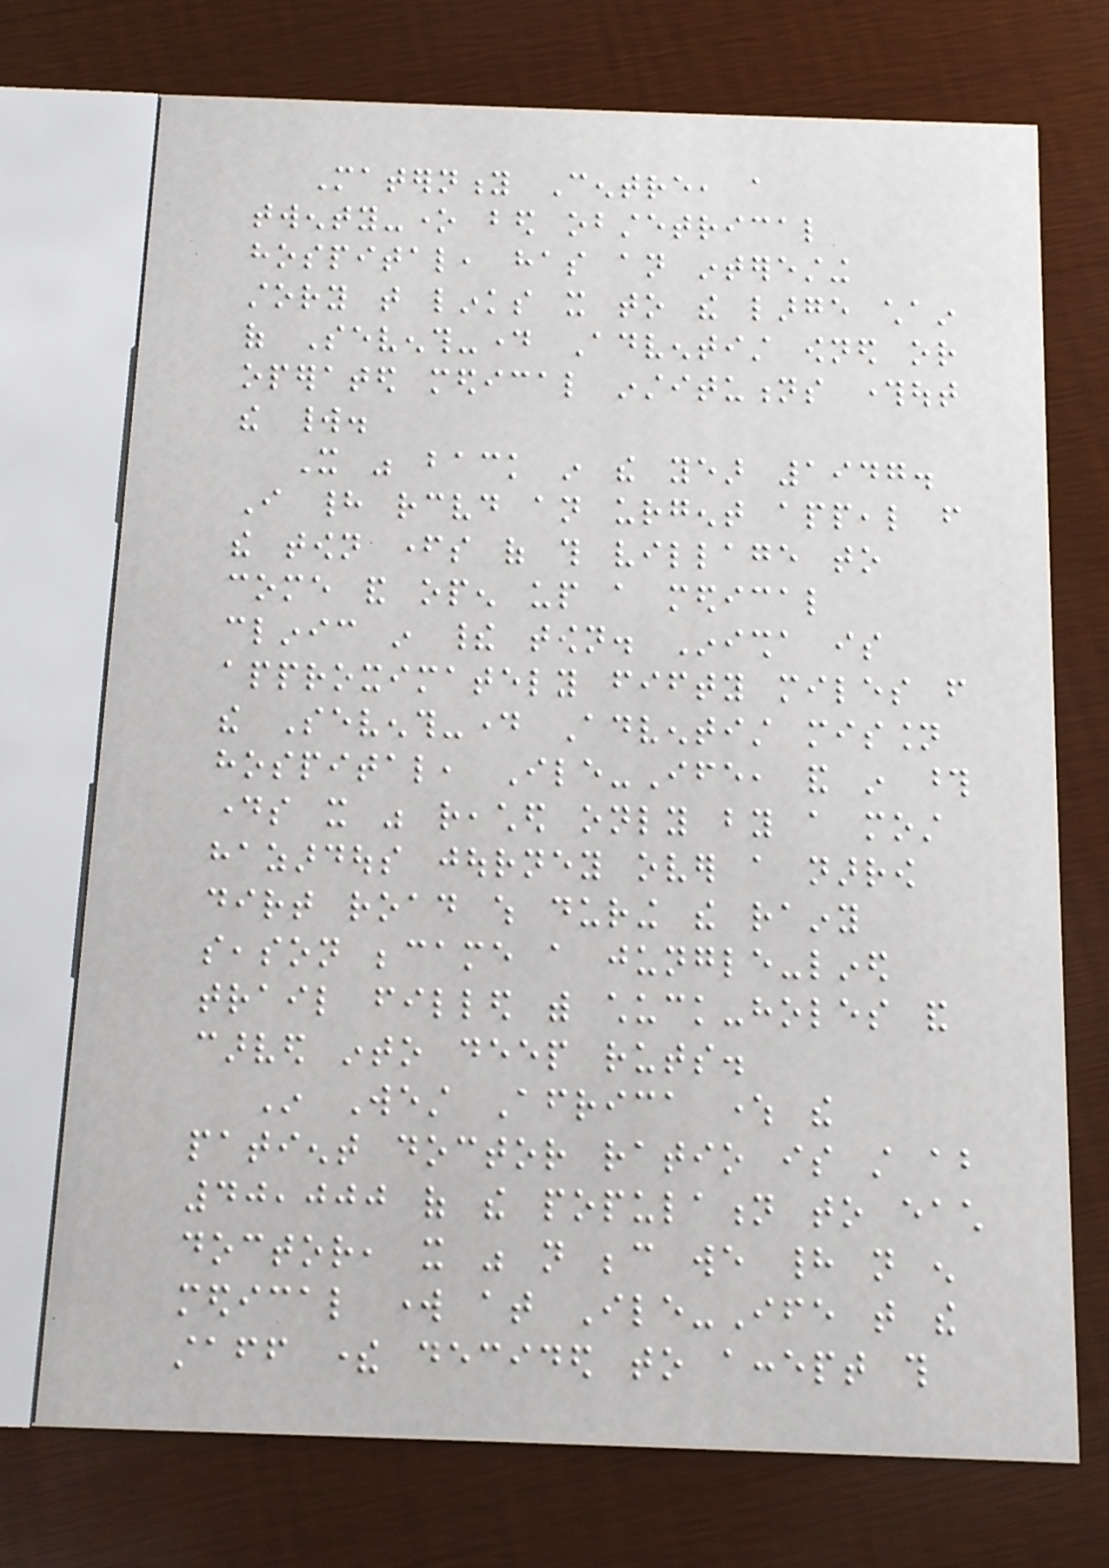Maternity Centre, a
twenty-one bed obstetrical
hospital, has an interesting
story that links it to the large chain
of Seventh-day Adventist owned or
operated medical institutions throughout
the world.
It was back in the year 1947.
I had received an urgent appeal from
the town fathers of this village to
come and open up a medical
clinic in their town. Inisha is
approximately fifty miles from
the Seventh-day Adventist mission
hospital, Ile-Ife, and in those
days it was reached only by a most
hazardous journey over a narrow
dirt road which during the rainy
season became a jungle-lined
trail filled with chuck-holes and
carved into deep ruts.
In West Africa where the
patient doctor ratio is still about
40,000 of the population to each
doctor, it was not because we had not enough
medical work at Ile-Ife that the
staff there decided to accept this
